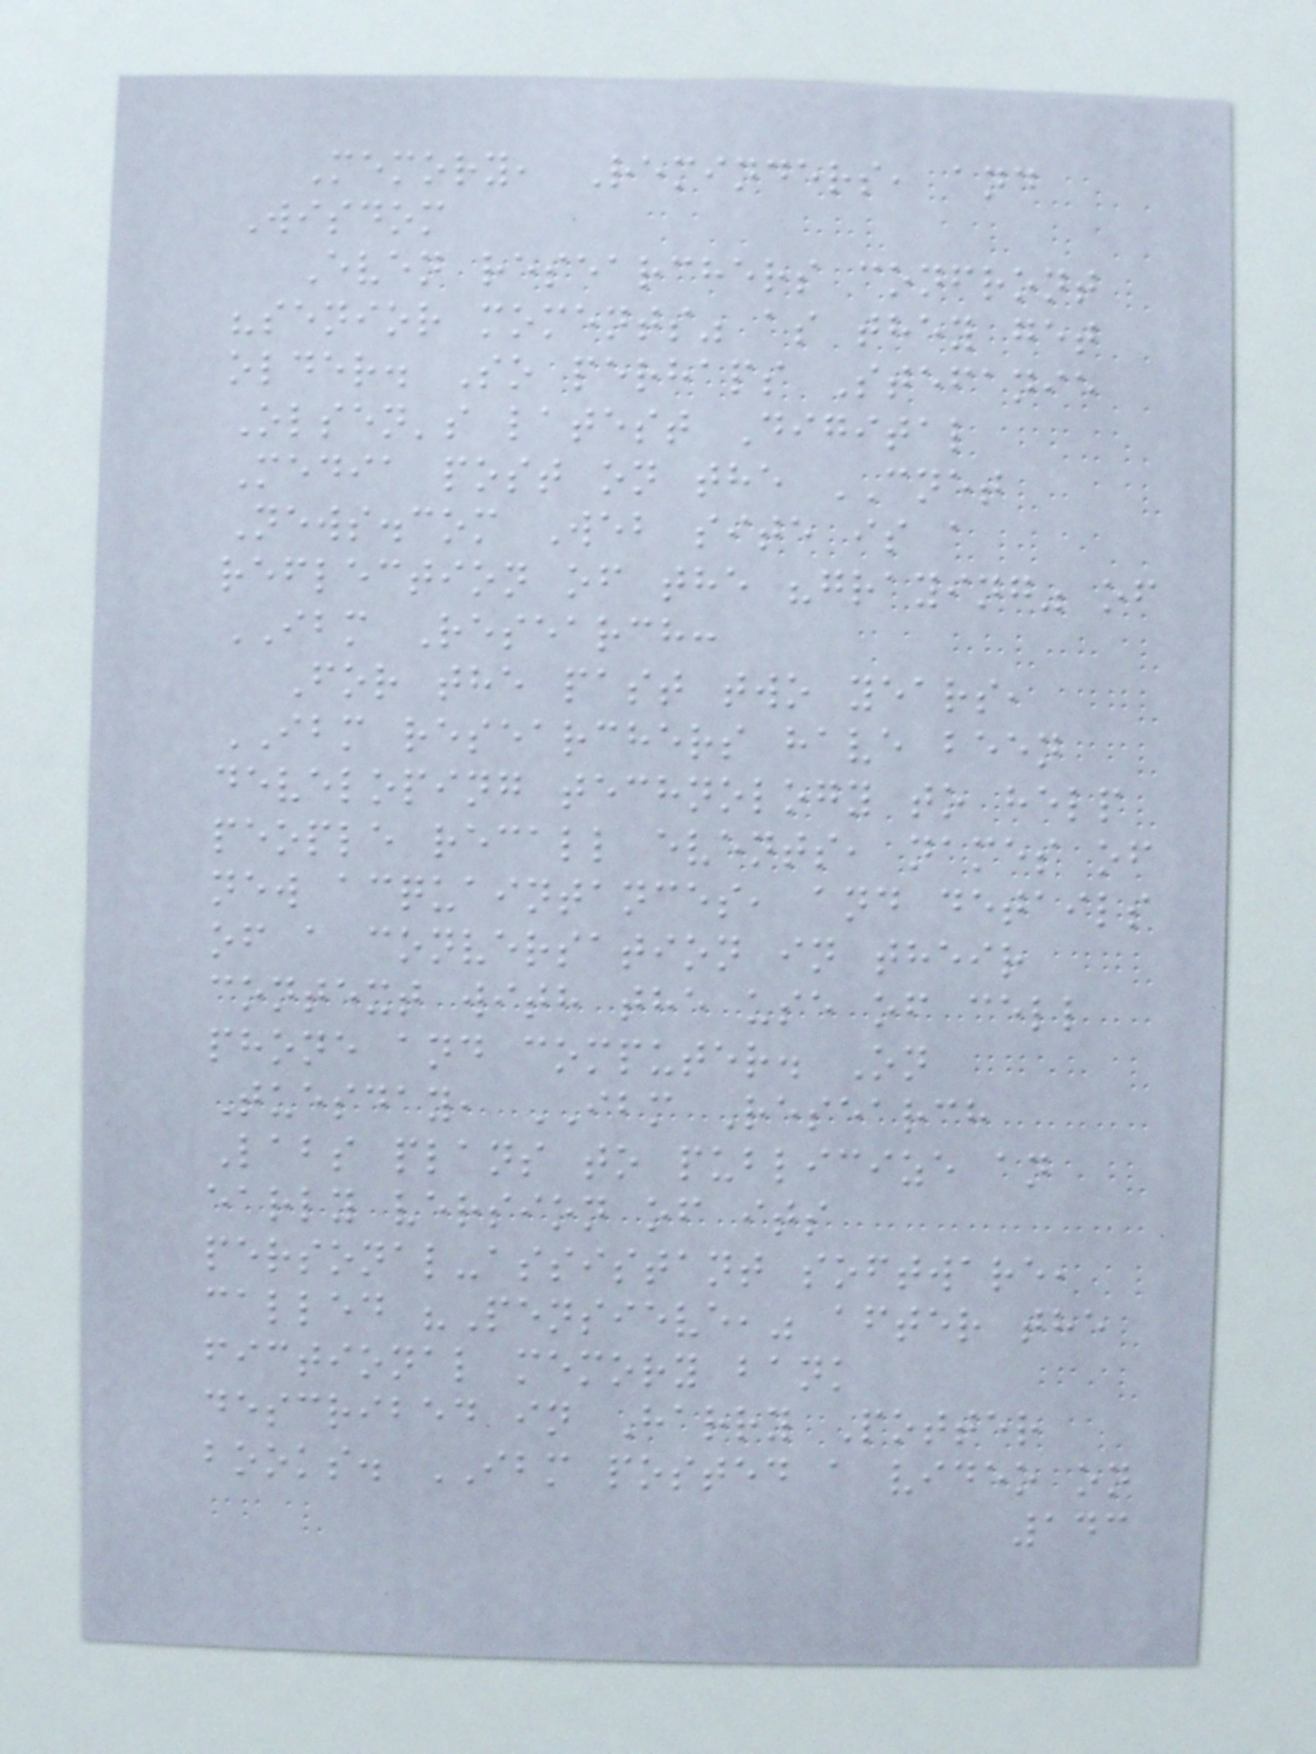Memory, Reminders, and
Wisdom
Even researchers confront
"senior moments" as they get
older. So perhaps Stefanie
Olsen's latest Digital
Media post on the CNET
News.com Web site is a
reflection of the "graying" of
IBM Research:
For the past two years,
IBM researchers have been
developing technology to help
people recall events, names of
new acquaintances, and details
of a conversation in their
context with the use of cell
phone and computer. On
Tuesday, IBM Research
Labs plans to publicize an
early version of its
personal-assistant software,
called "Pensieve," after the
fictional memory bank
described in Harry Potter
books. IBM posted a video on
143
